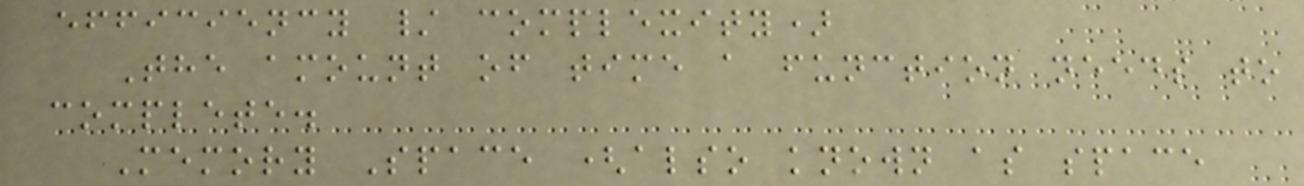efficiency / complexity)
The amount of time a function needs to
complete.
Memory Space (also known as space
